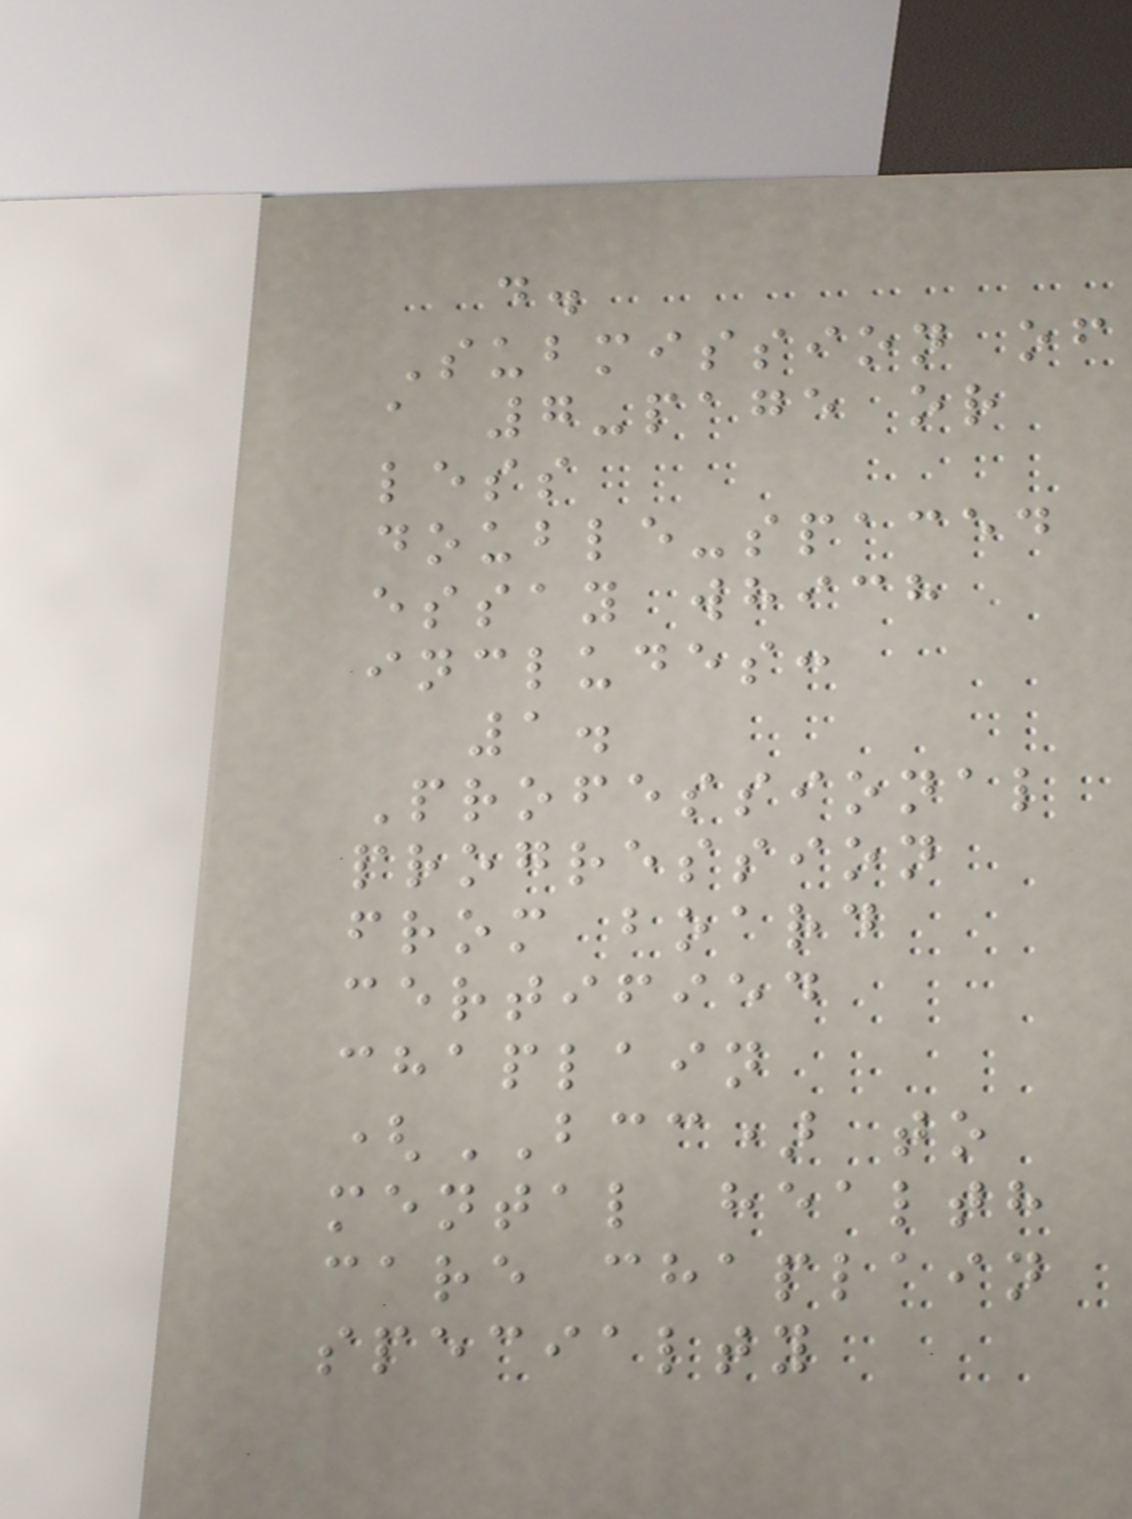d.
Submission of
a 7-page or
less
double-spaced
essay which
includes:
1.
Professional
progression
from board
certified
chaplain
(BCC) to
mental health
care chaplain
specialty
